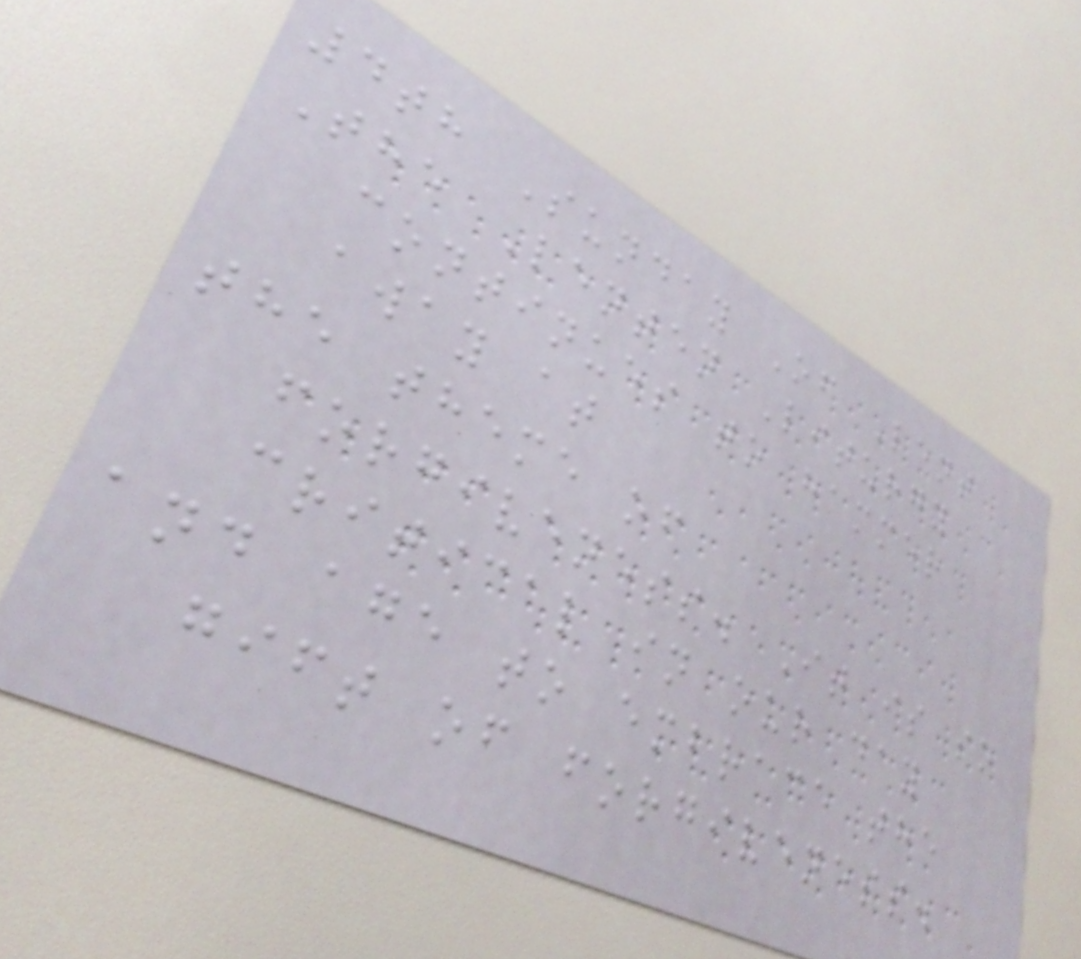4th Sunday Of Lent
The Lenten Liturgy
continues to hammer
away at
the theme of
forgiveness. It is so
critical in our day
and age to embrace the
gift of forgiveness.
